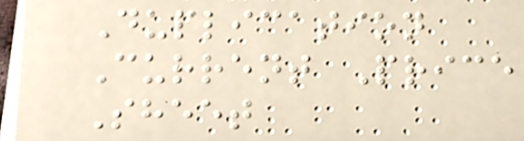Duplication
Current Price
Sheet
